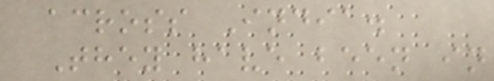across India.
They have been in
